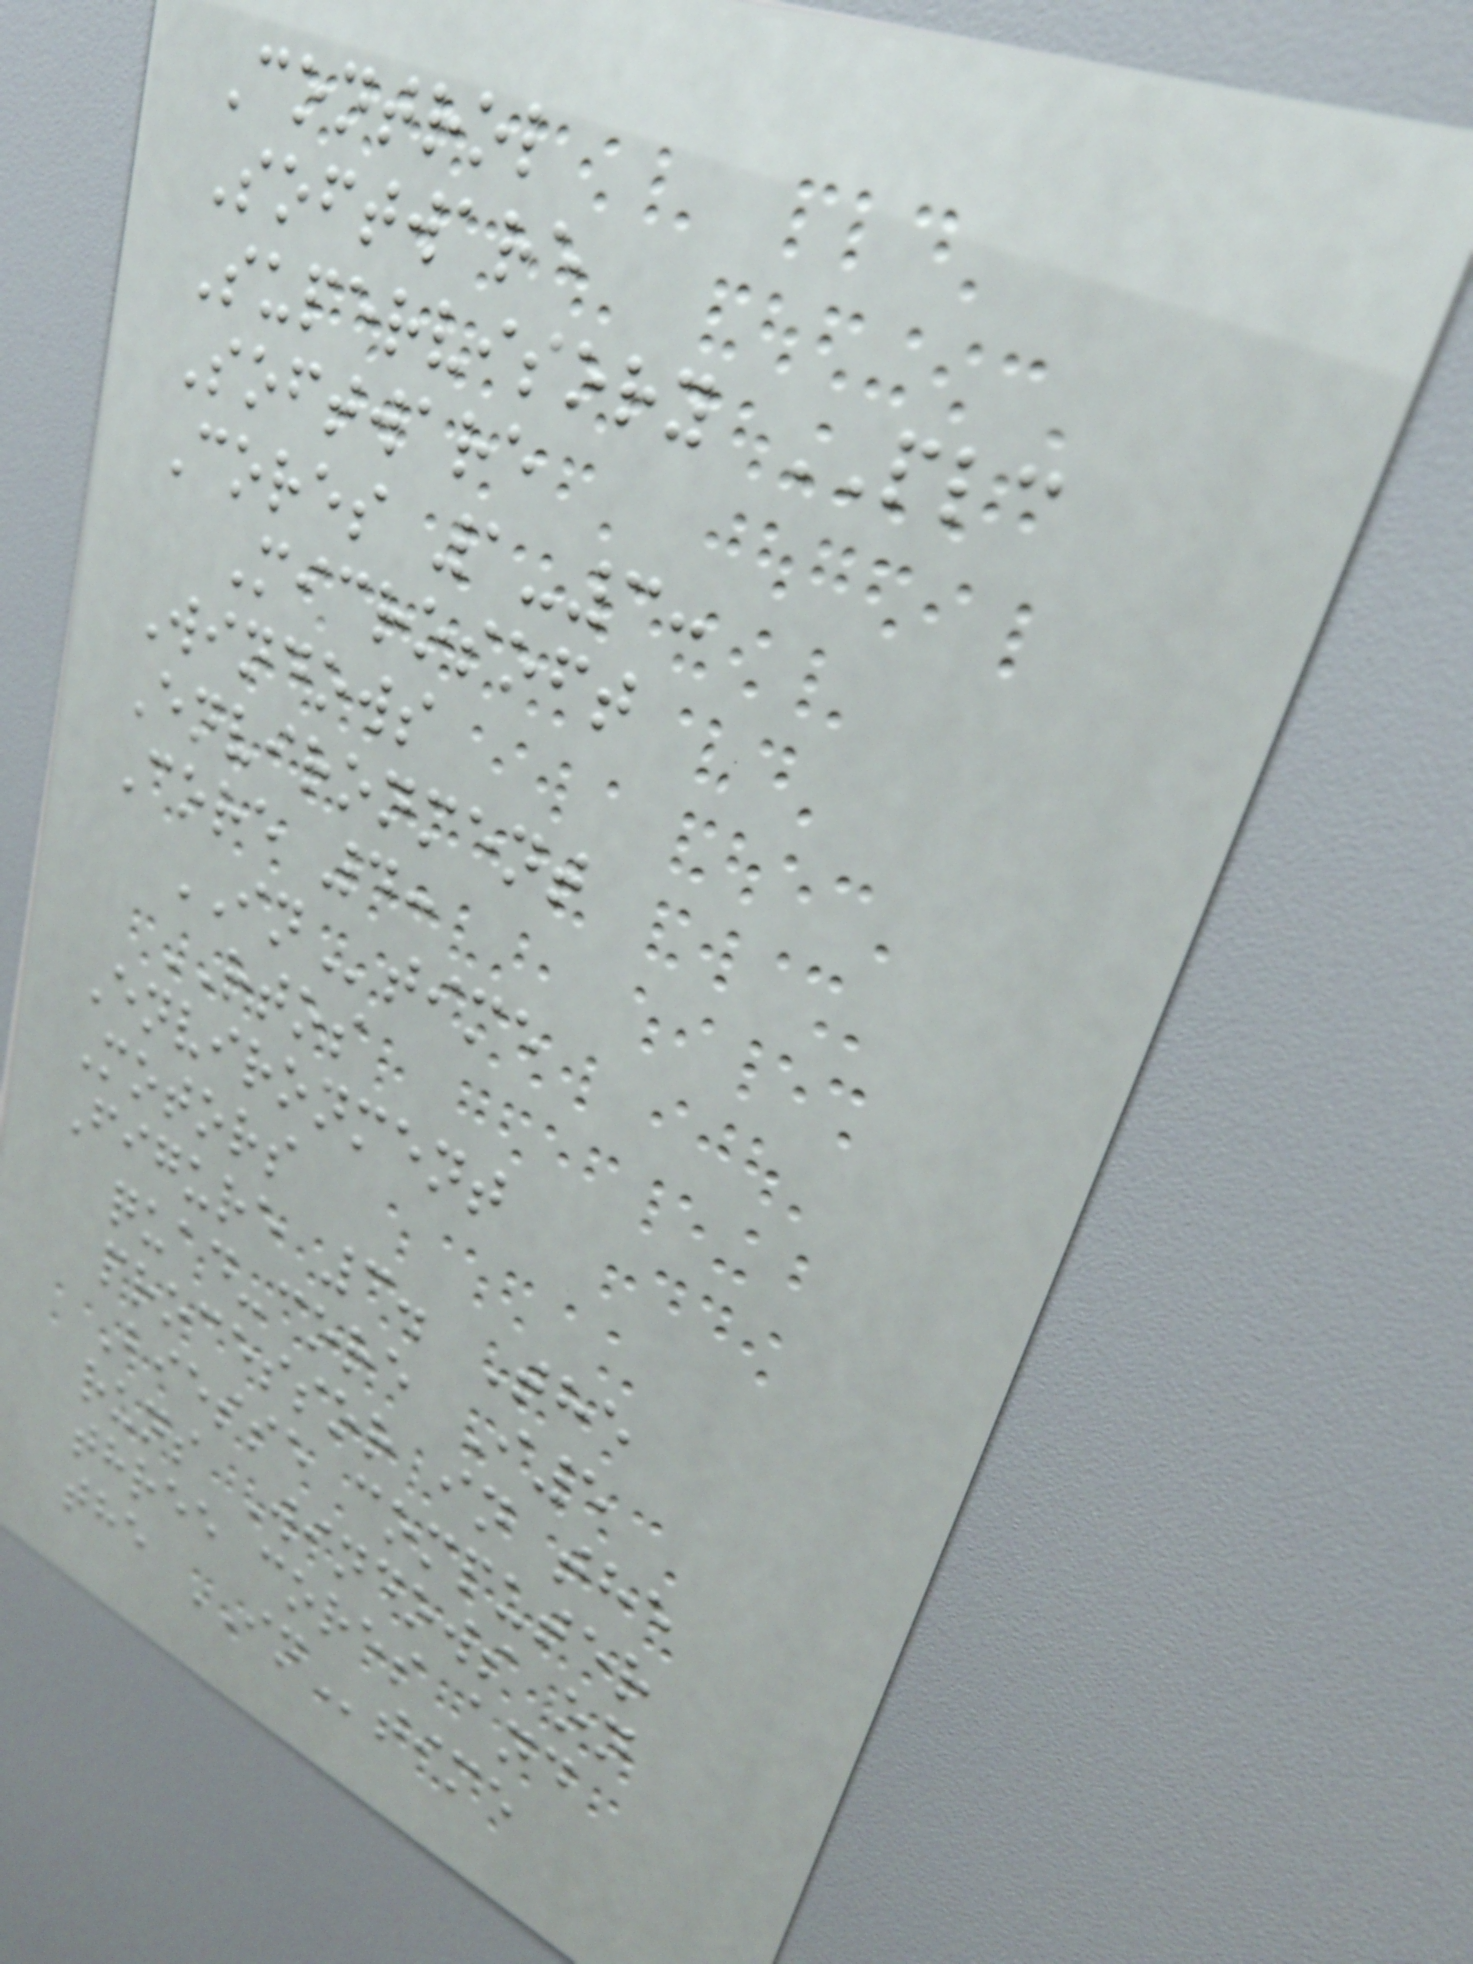Control
Software
Supervisory PLC
Software
Cores 1-3:
Microsoft
Windows
Environment
Core 4:
INtime
RTOS
Environment
Motors
Figure 3. The
quad-core I5
processor in the
Biesse computer
runs Windows on
three cores and
the INtime
